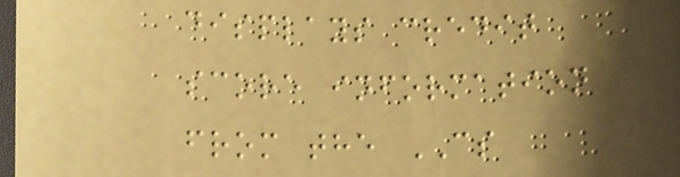displays credit
score information
from the CS
